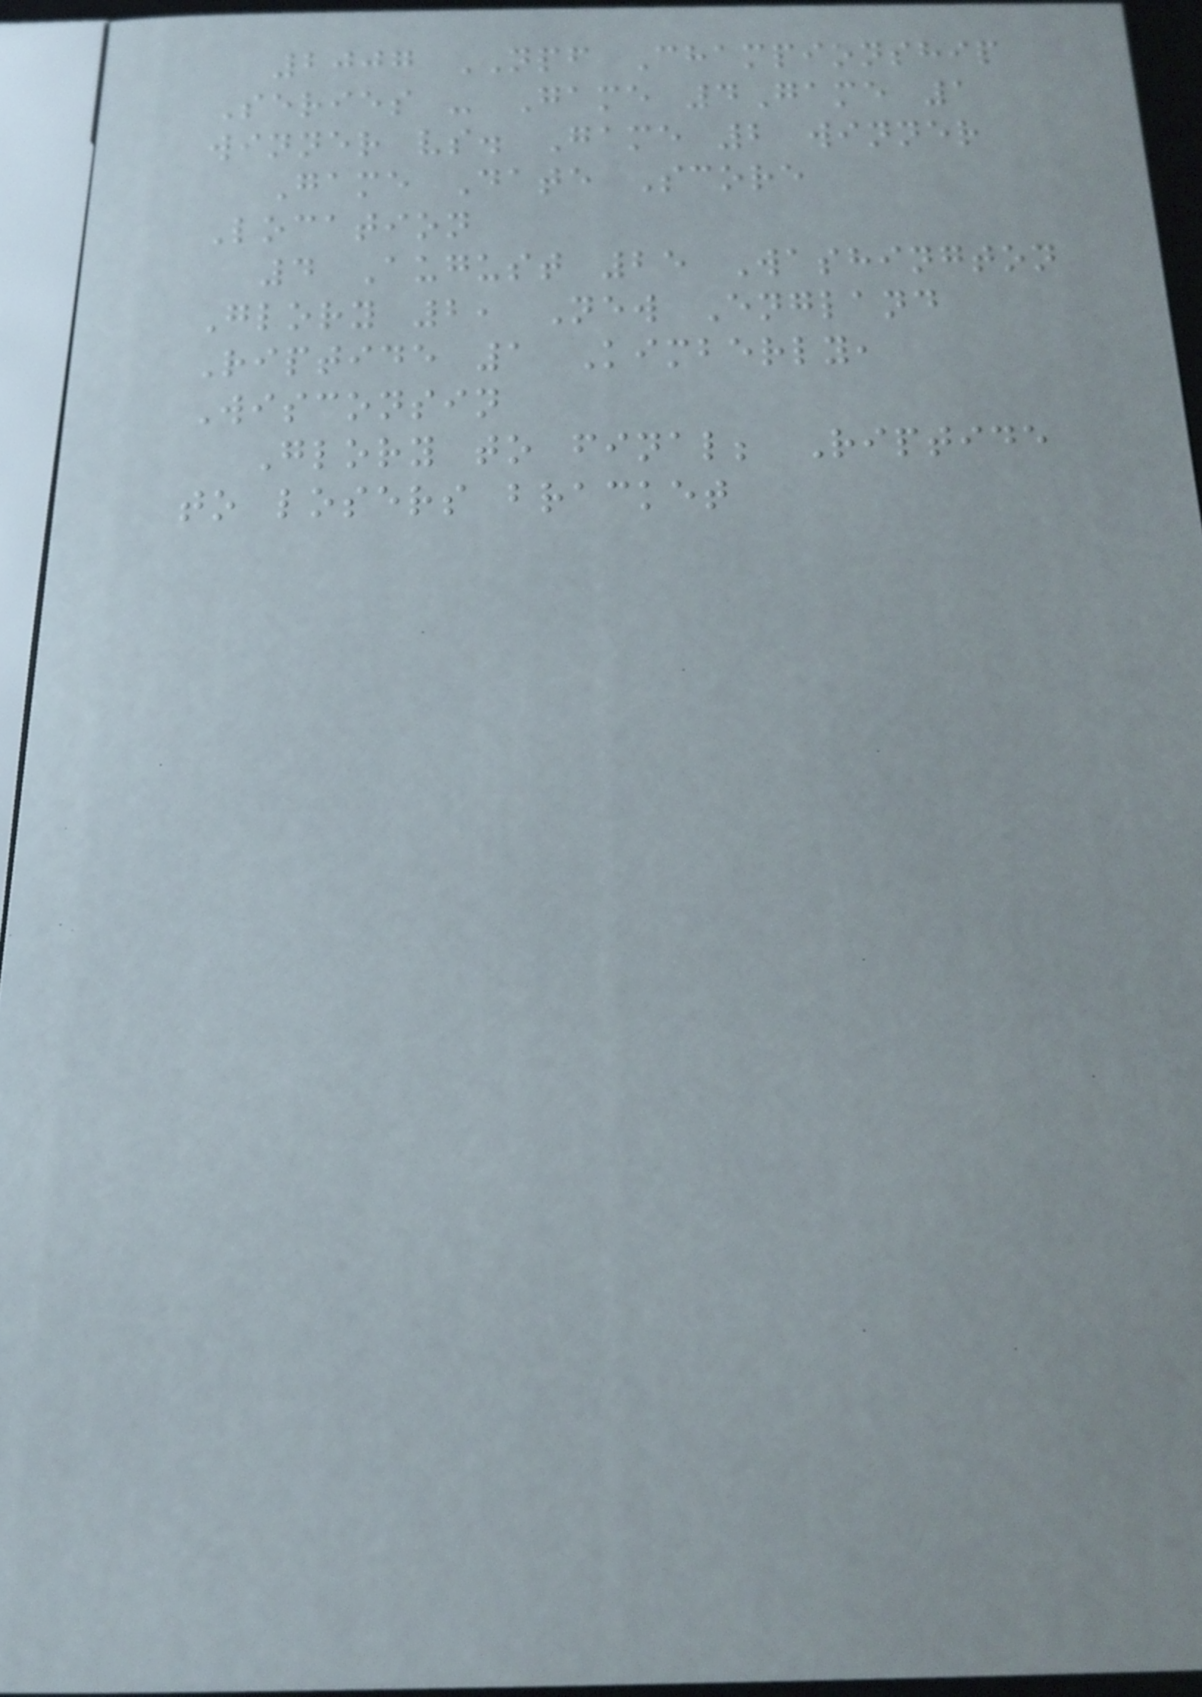2007 NPF Championship
Series - Game 4Game 1
winner vs. Game 2 winner
Game Date Score
Location
4 August 25 Washington
Glory 2, New England
Riptide 1 Kimberly,
Wisconsin
Glory to final; Riptide
to losers bracket
